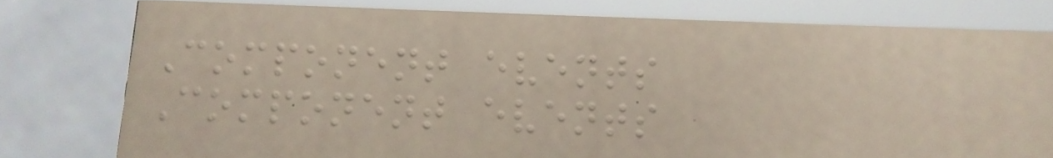Component events
Component events
